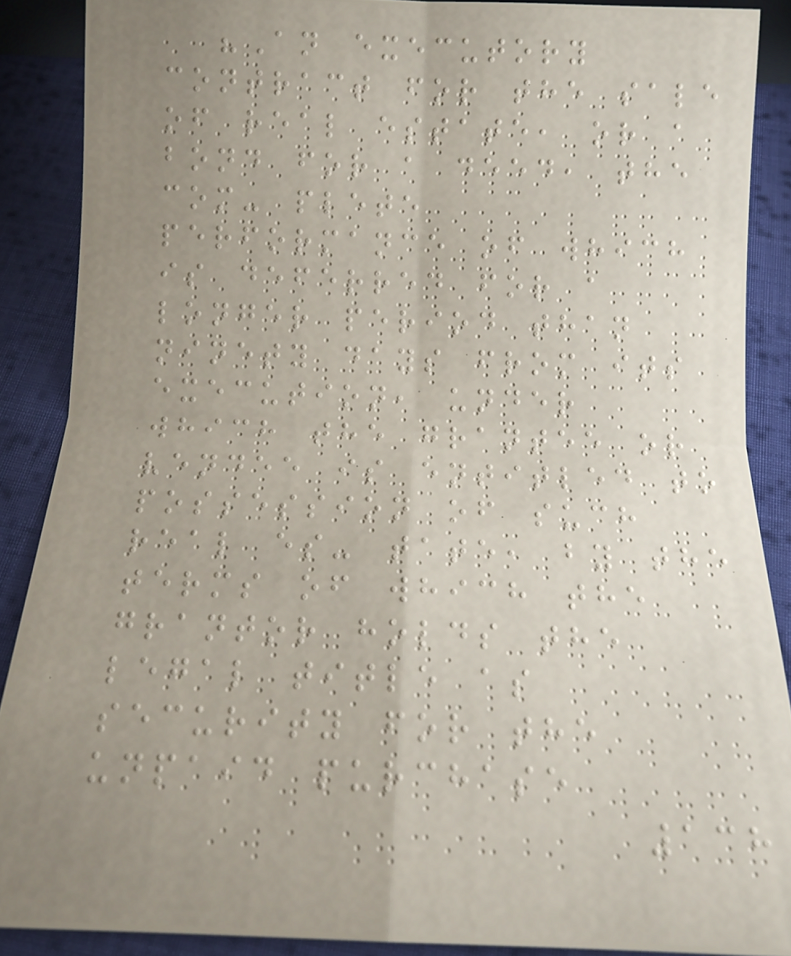"An executory
contract for the sale
of real estate, or a
bond for a deed, the
com- plete
performance of which
is deferred for a
longer period than
ninety days from its
execution, under
which the grantee or
vendee is entitled to
possession of such
real es- tate, by the
terms of which the
grantor holds the
legal title as
security for the
unpaid purchase
138
